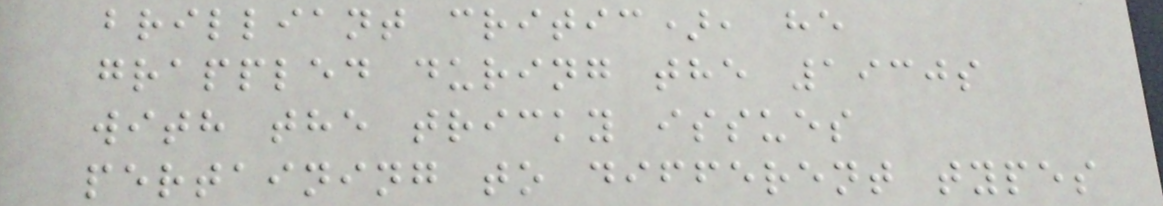brilliant critic), he
grappled during the 1930s
with the tricky issues
pertaining to different types
